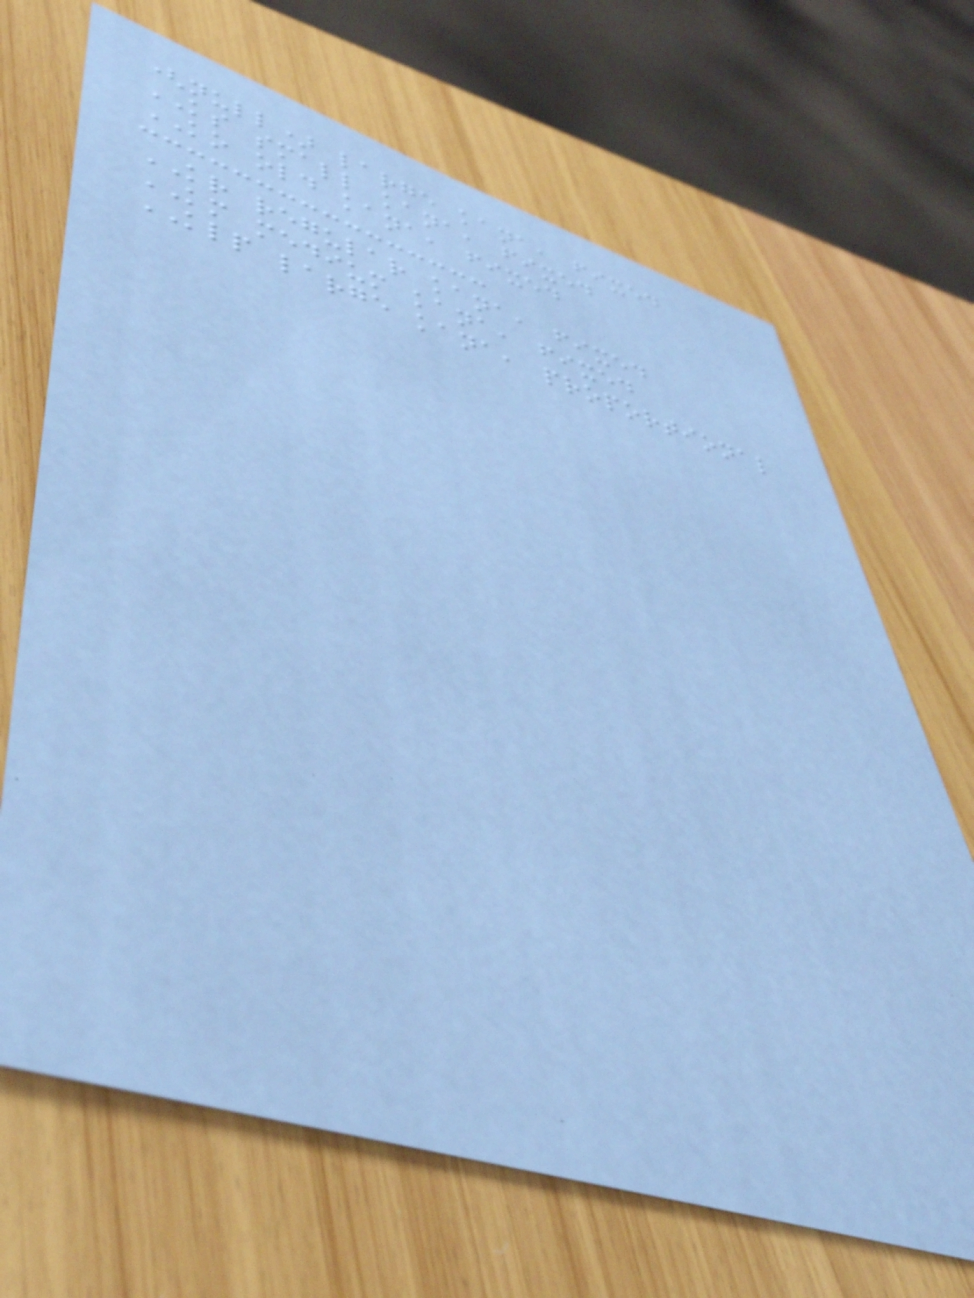(null) large kana, fixed
KS small kana, fixed
KO old kana, fixed
KR regular kana, fixed
KM medium kana, fixed
KLP large kana, proportional
